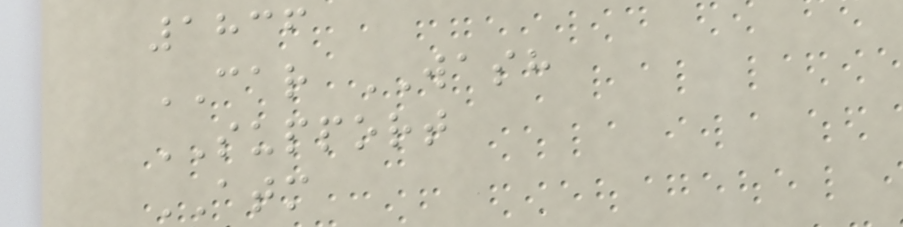1836
CAR WASH
SUPPORT
ATM
